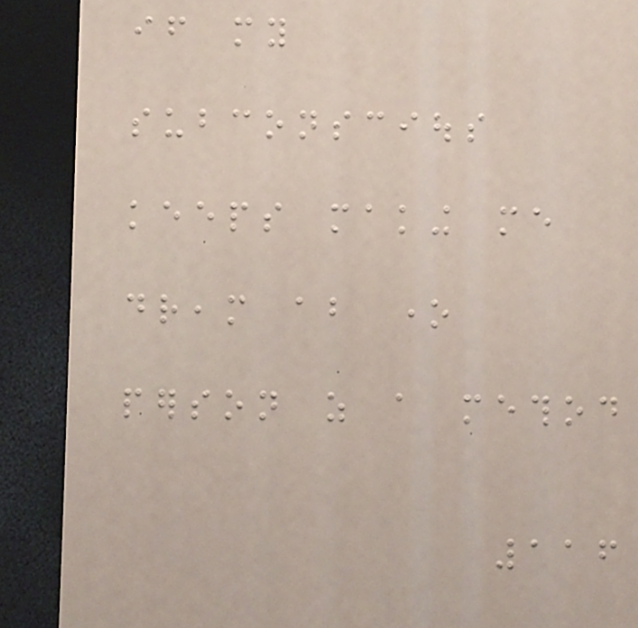if my
subconscious
keeps making me
dream about one
person as a method
116
